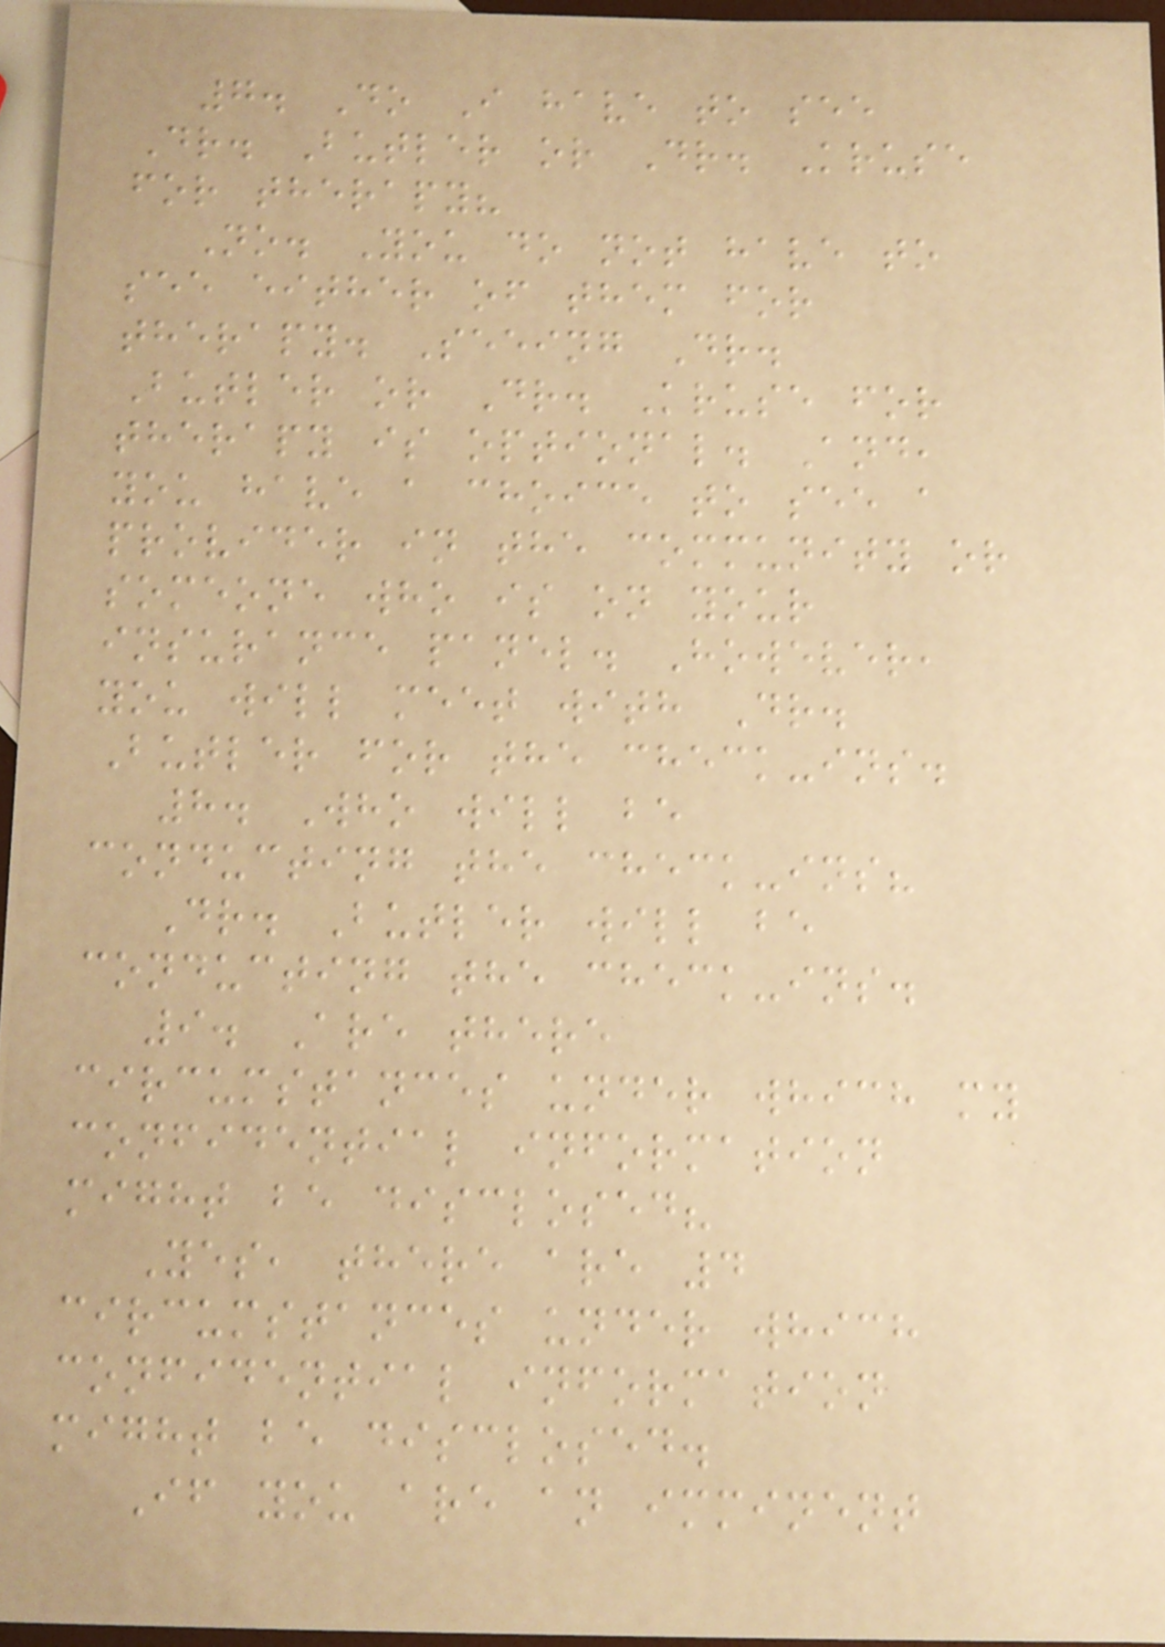7. Do I have to see
Dr. Butler or Dr. Kruse
for therapy?
No. You do not have to
see either of them for
therapy. Seeing Dr.
Butler or Dr. Kruse for
therapy is optional. And,
you have a choice to see a
provider in the community or
someone who is on your
insurance panel. However,
you will meet with Dr.
Butler for the check-ins.
8. Who will be
conducting the check-ins?
Dr. Butler will be
conducting the check-ins.
9. Are there
circumstances under which my
confidential information
might be disclosed?
Yes, there are 4
circumstances under which
confidential information
might be disclosed.
If you are an imminent
